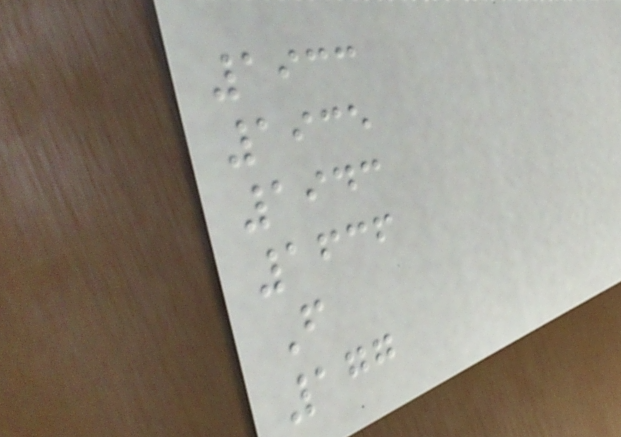1933
1935
1943
1636
F
177
